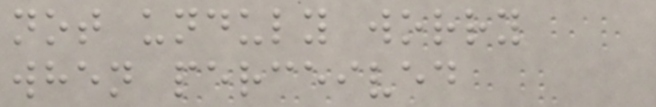not unduly worry
when perceived
